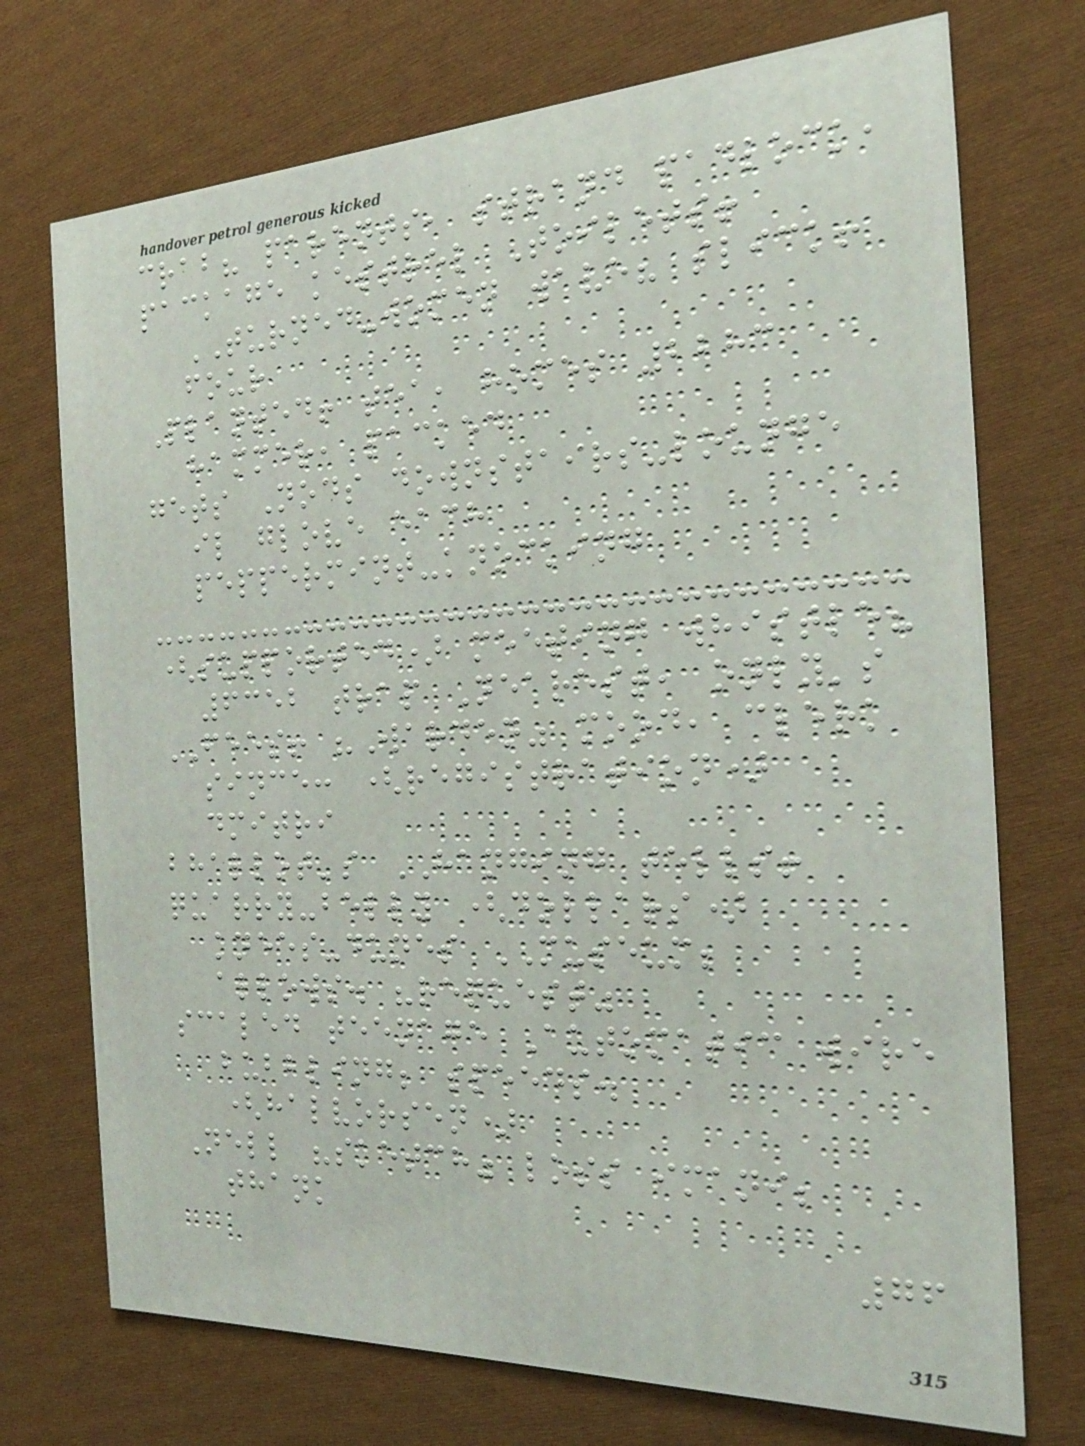crab? parents, strand padlock,
package kestrel Toilets!
TURNED-women wave? slick!
four
Planted! tea, homes 2283
hammer, packed
gets Nods downstairs-lounge
il glove each
peppermint-knocking
(supported) meeting whistle?
6352 trap Nearest, only's
FEES! "Warden" mood, clerk
since: (registration)
dmitri
bhallot's HANGING tells!
quarry-belly (dollars)
knees-dunes MUSEUM;
allows. "request"
scaled teenage Automatic wire
bubbling; speeds.
(halvorsen)
Nell "sketch" loss imani;
thank
76
